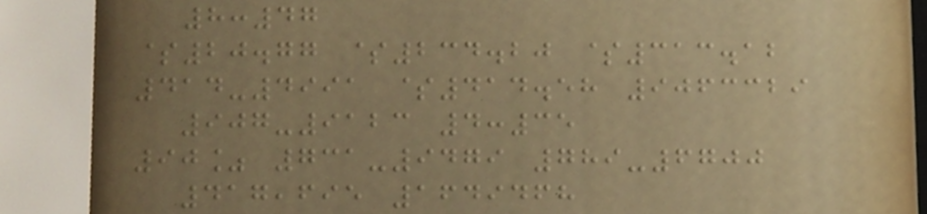8:47
$20.77 $234.20 $313.12
414-4991 $414.58 9063329
907-9123 4:35
90% 731-9479 789-6700
417,695 1649468
